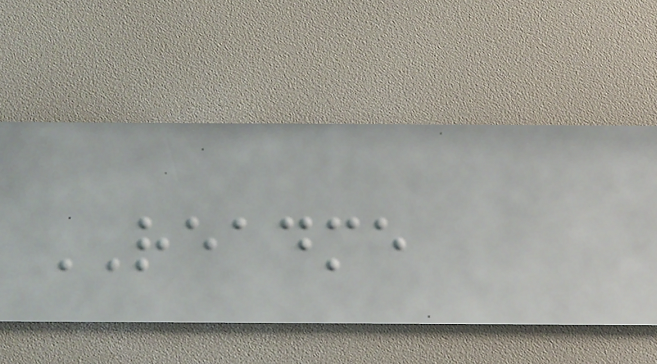README
